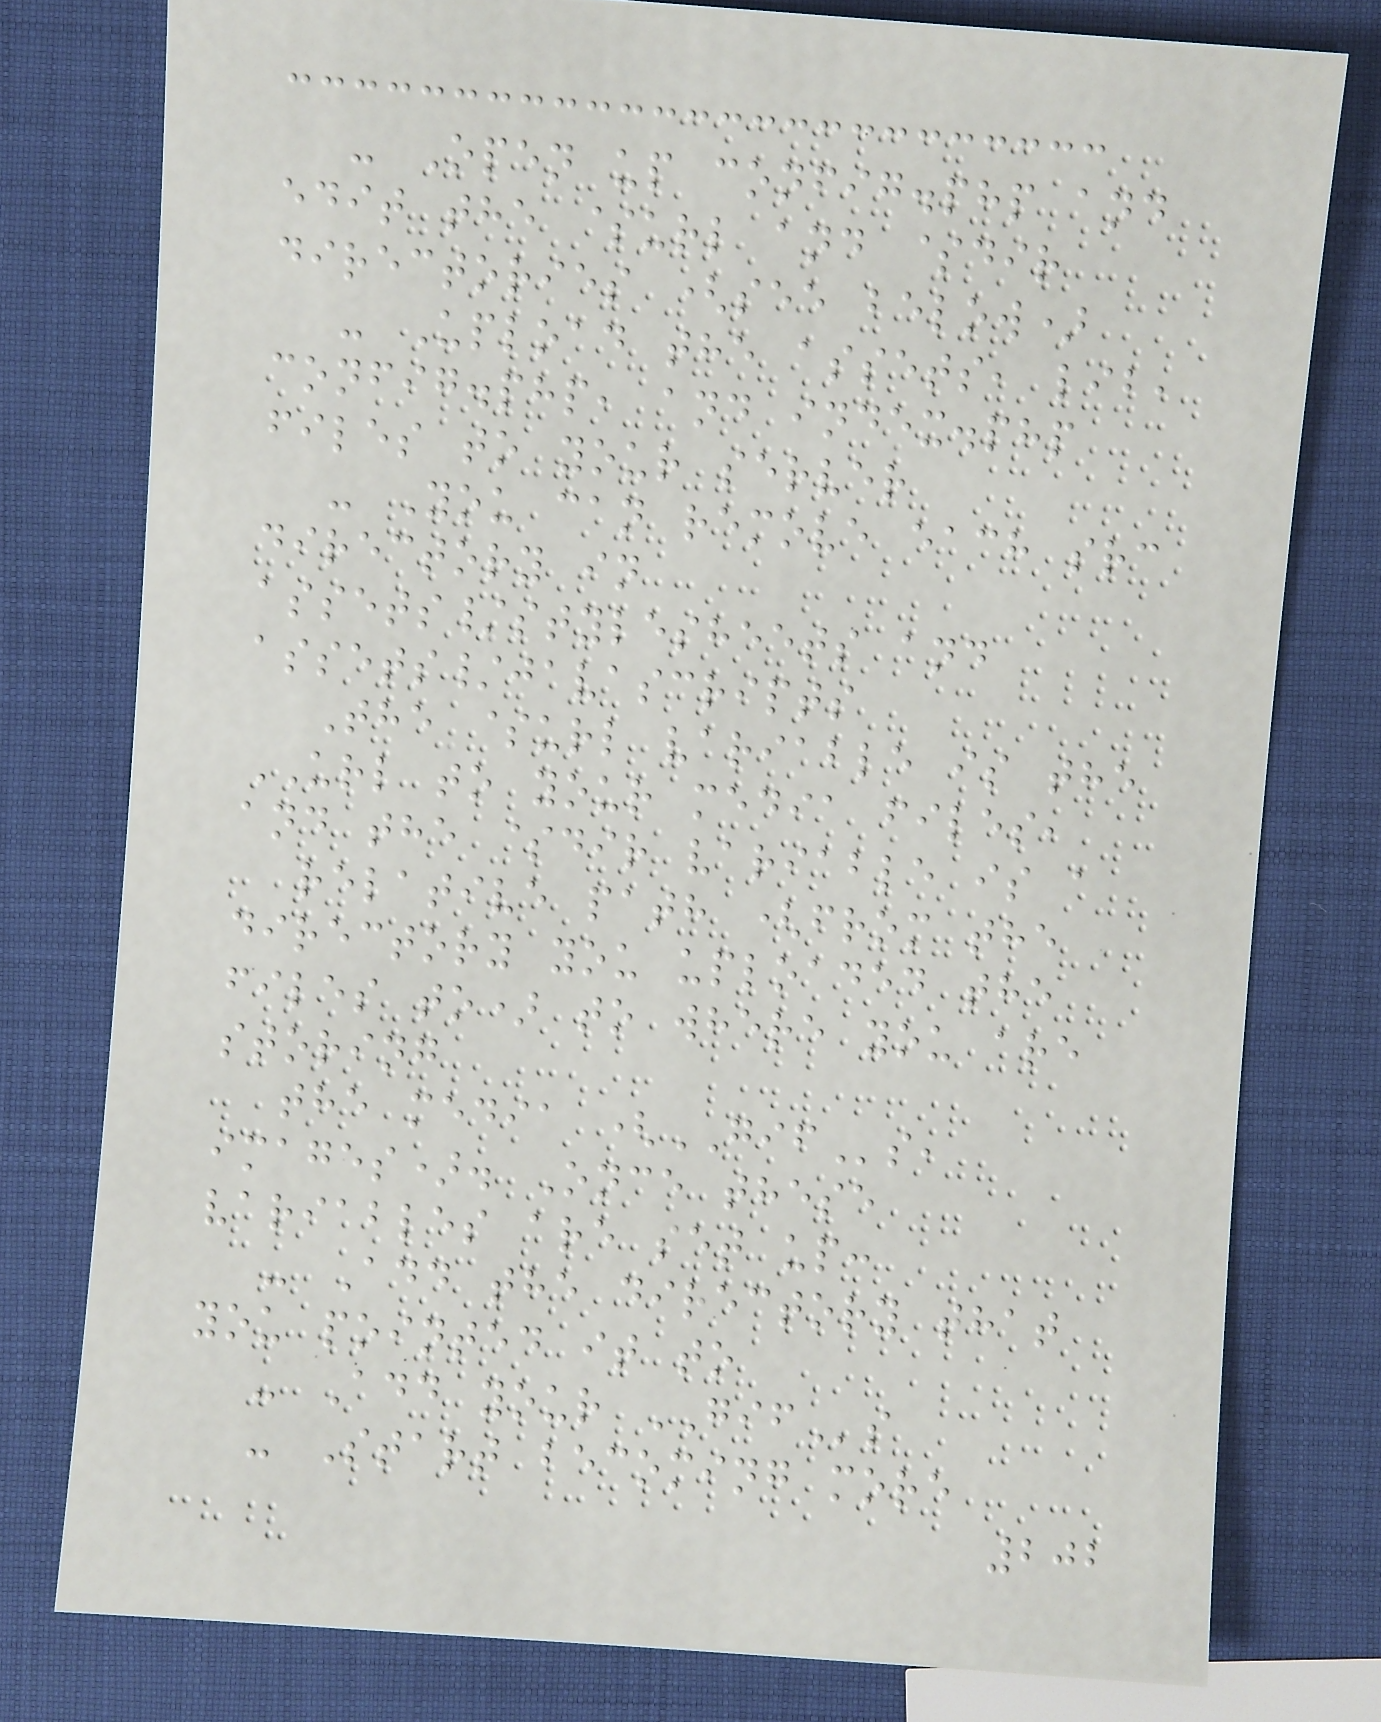- Open up config.php and
edit the $url and $dir
directories (see below)
- Upload the assets, lib,
config.php, and index.php
files to your server
- You can remove each src
directory in
assets/stylesheets and
assets/javascripts
The $url variable is the
URL to your media files,
and the $dir variable is a
relative path (from the
directory you uploaded the
files to) to where you are
storing
the media (GIFs,
images). Once these
variables are set up:
- Add the directory that
you pointed it to
- Add your GIFs
- Start becoming more
202
